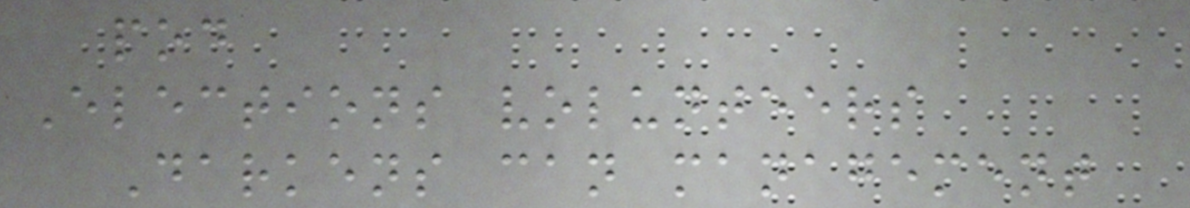pod
Elections volunteers
Darkens can management
